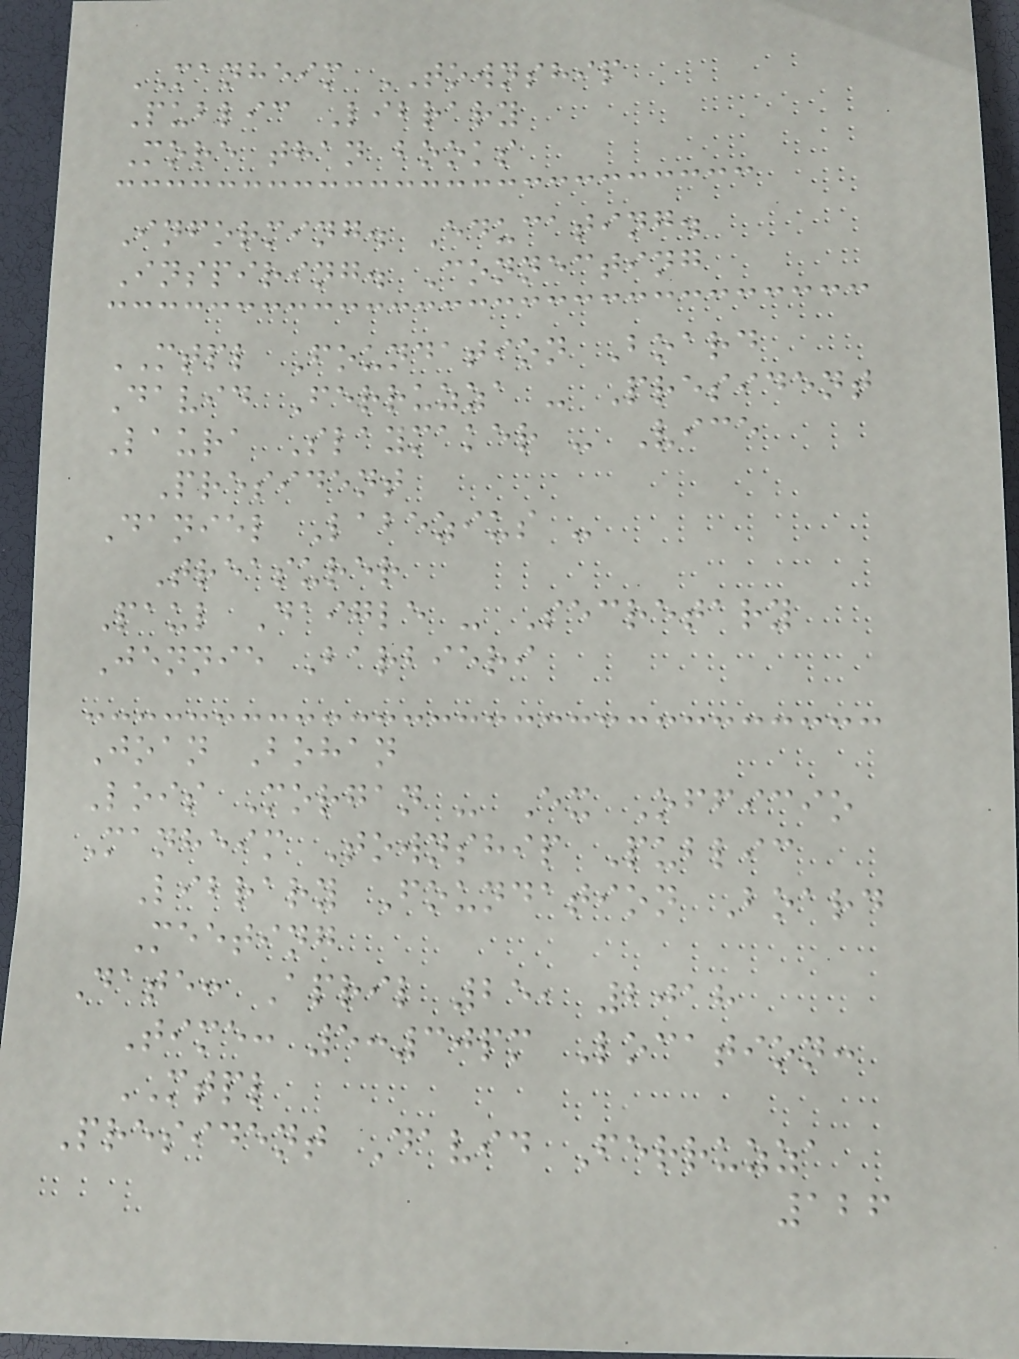MANHEIM TOWNSHIP
Public Library
More than books
Informing. Educating.
Inspiring. Connecting
MTPL Foundation Board
David Ferruzza - President
Laura Slaymaker - Vice
President
Daniel Labezius -
Treasurer
Paul Daigle - Secretary
Jennie Barbieri
Joan Bohan
Lois Morgan - Ex Officio
Manheim Township Public
Library Foundation Board
Meeting
Date: April 25, 2018
Time: 5:30pm Location:
MTPL
President David Ferruzza
126
